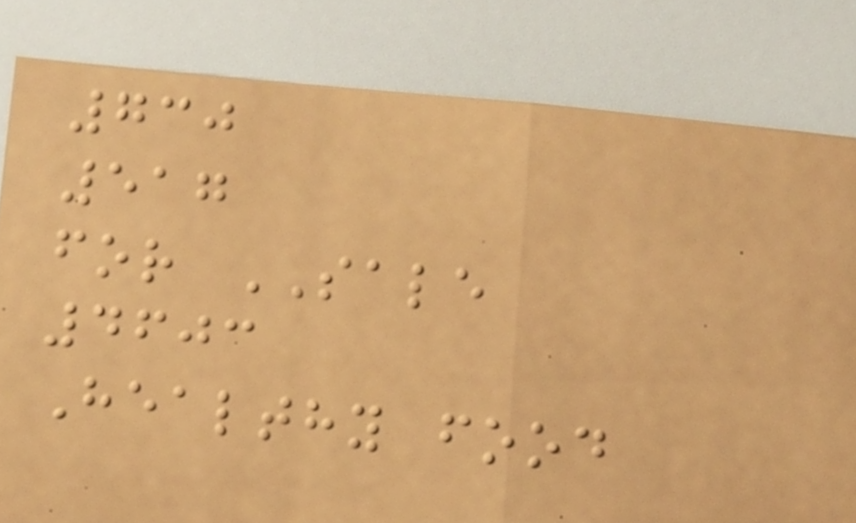730
517
for SALE
4603
Healthy food
